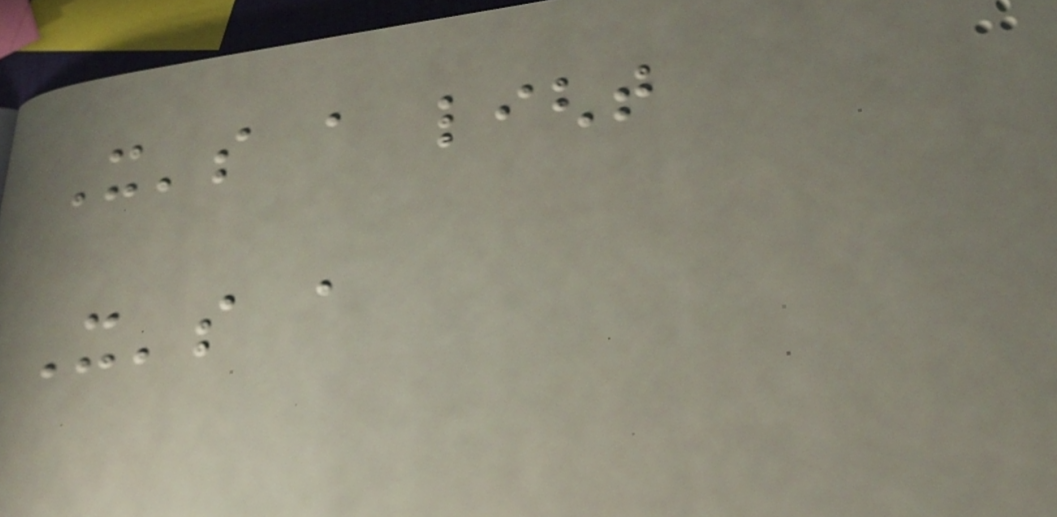It's a light
It's a
